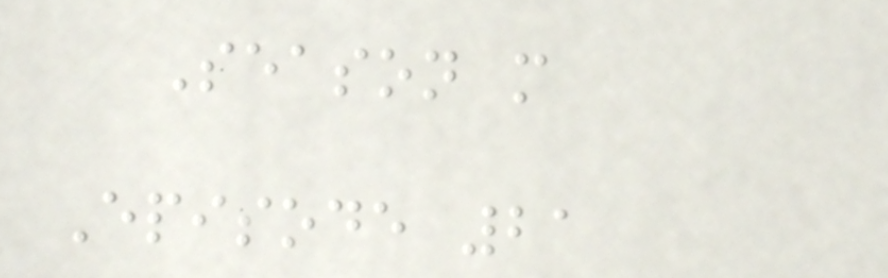Season m
Episode 21
